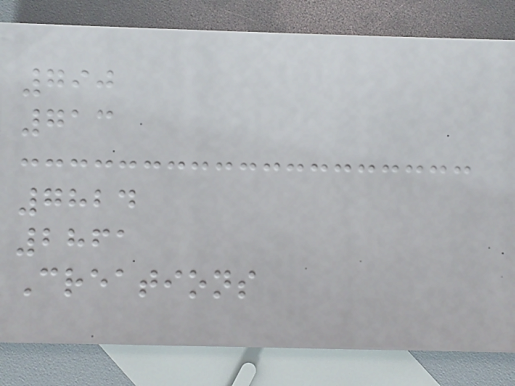790
713
7824
2861
Creations
